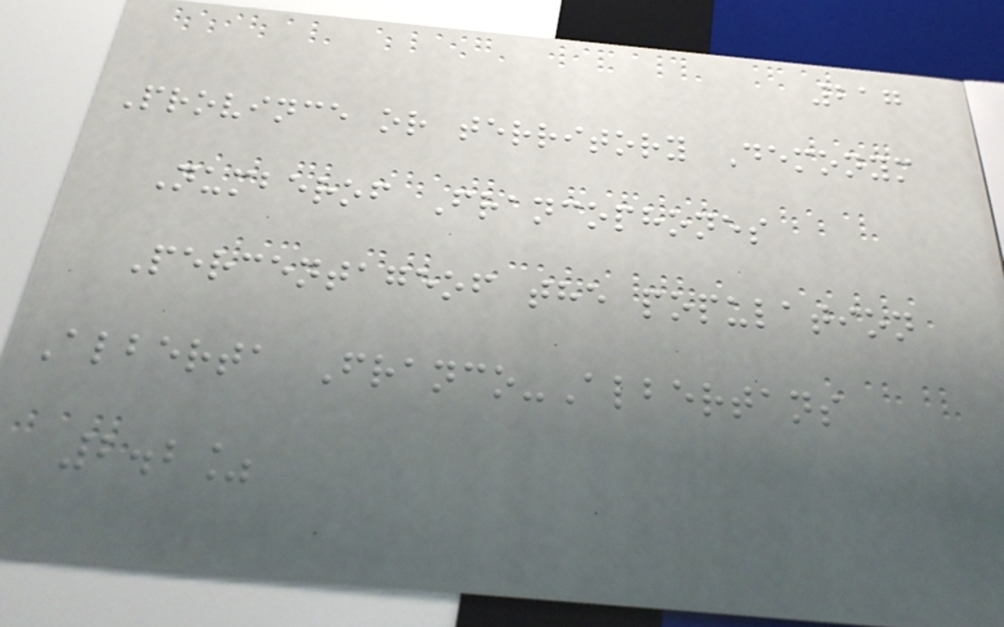217
Province or territory Demonym
Numberof Francophones
Percentageof the population
Alberta Franco-Albertans
2.2%
